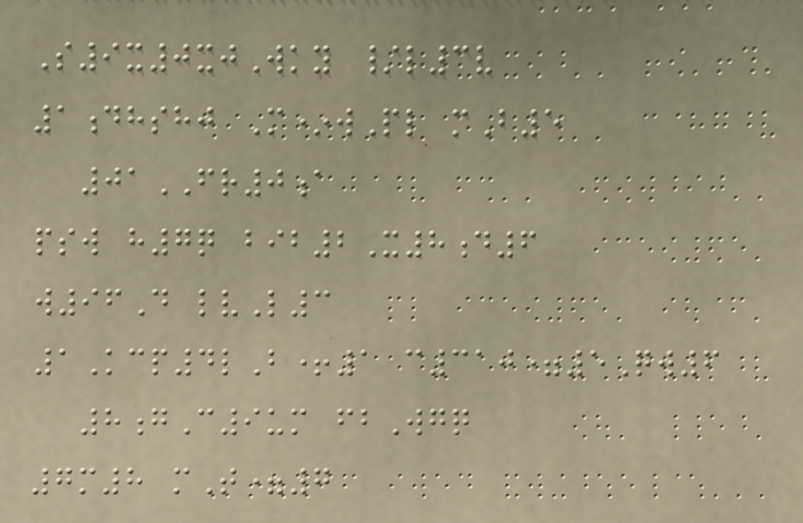S9x0xjWky /l3v
1dhshj M*wPl mB5
01FR0a
psw h7q bib2X8d6
w96D lvL3
1Kcp4lB+1 c310=5Qw6
8gC9um fbWgq
7m8 mT=7
